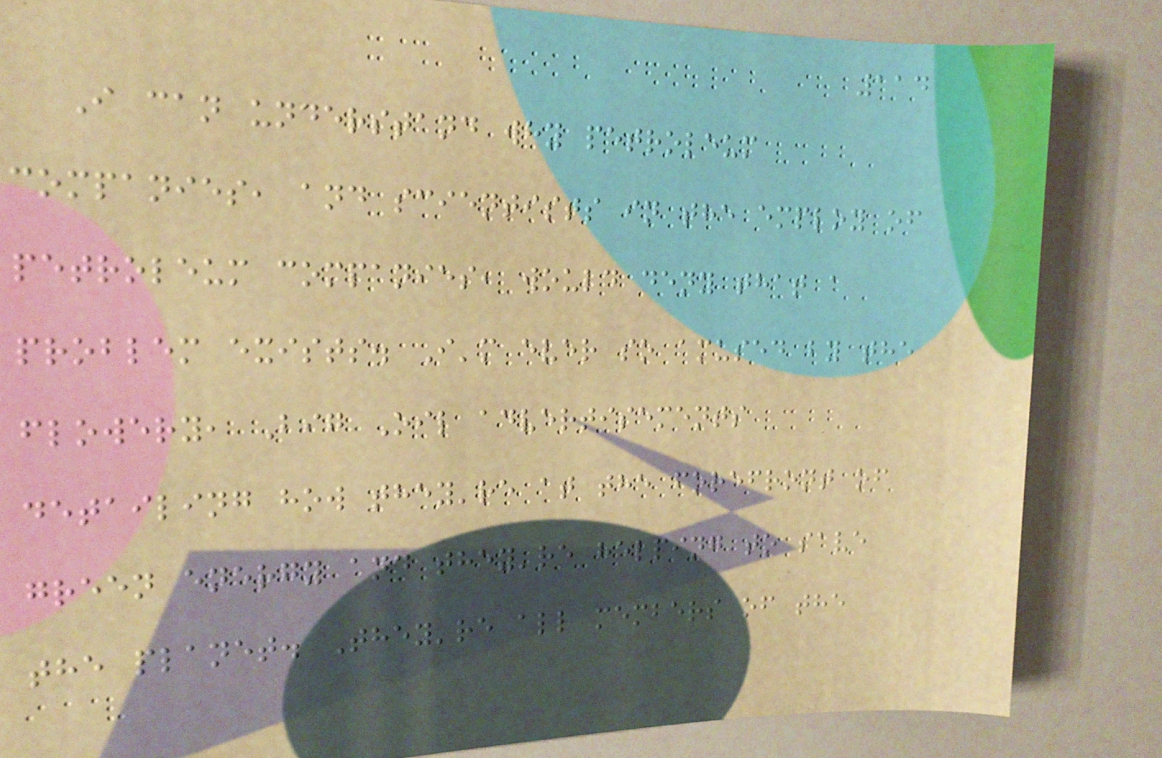114
I can understand why petroleum
companies, and scientists in the employ of
petroleum companies, would deny that a
problem exists. I'm ever so amused by the
flowery, Big Oil advertisements
detailing how they're at the forefront of
green energy and they're helping to save
the planet. They're all members of the
